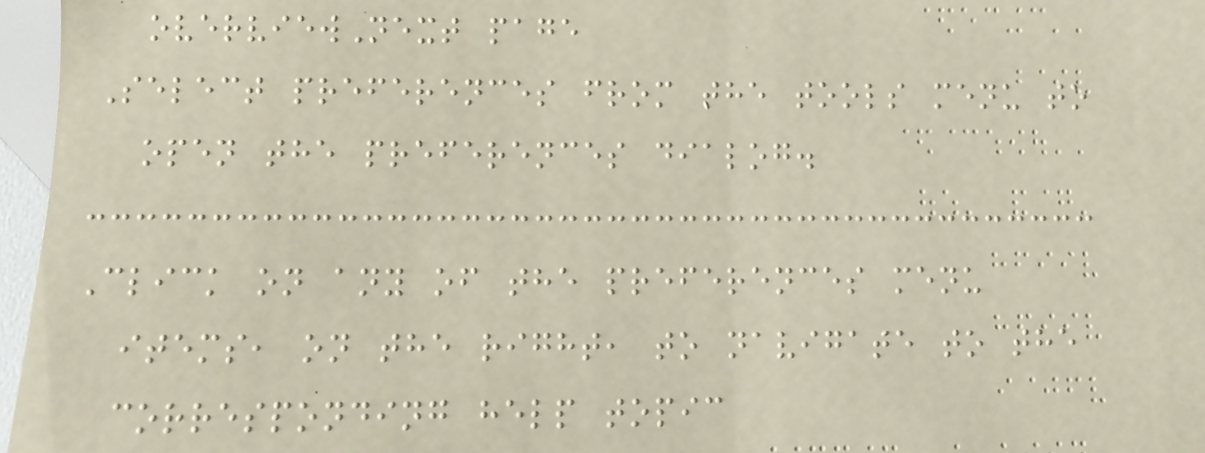overviewNext page
Select preferences from the tools menu to
open the preferences dialog.
Click on any of the preferences menu
items, on the right, to navigate to the
corresponding help topic
